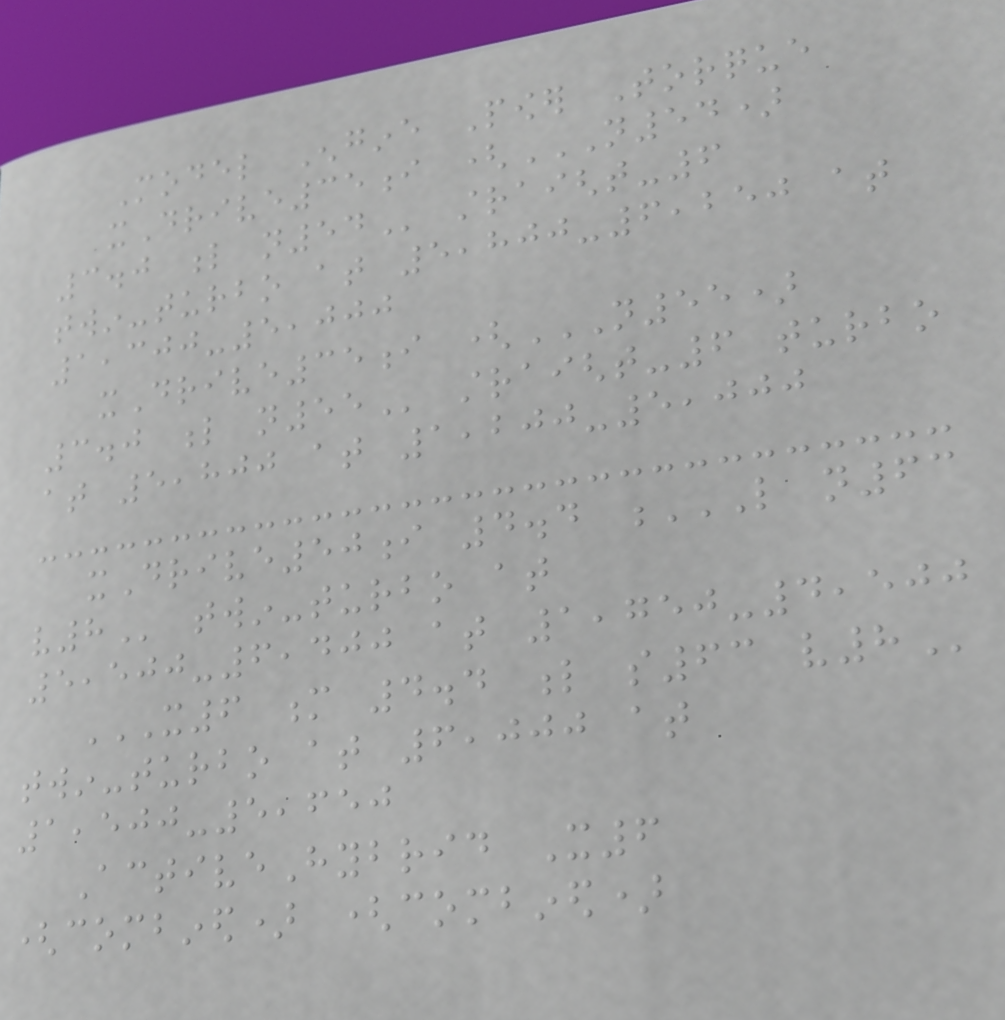Model Engine Power Torque
xDrive35i (N54)
3.0 L N54 straight-6
twin-turbo at 5,800-6,250 at
1,300-5,000
xDrive35i (N55)
3.0 L N55 straight-6 turbo
at 5,800 at 1,200-5,000
xDrive50i 4.4 L N63
V8 twin-turbo at
5,500-6,400 at 1,750-4,500
X6 M 4.4 L S63 V8
twin-turbo at 6,000 at
1,500-5,650
ActiveHybrid X6
(combined) (combined)
